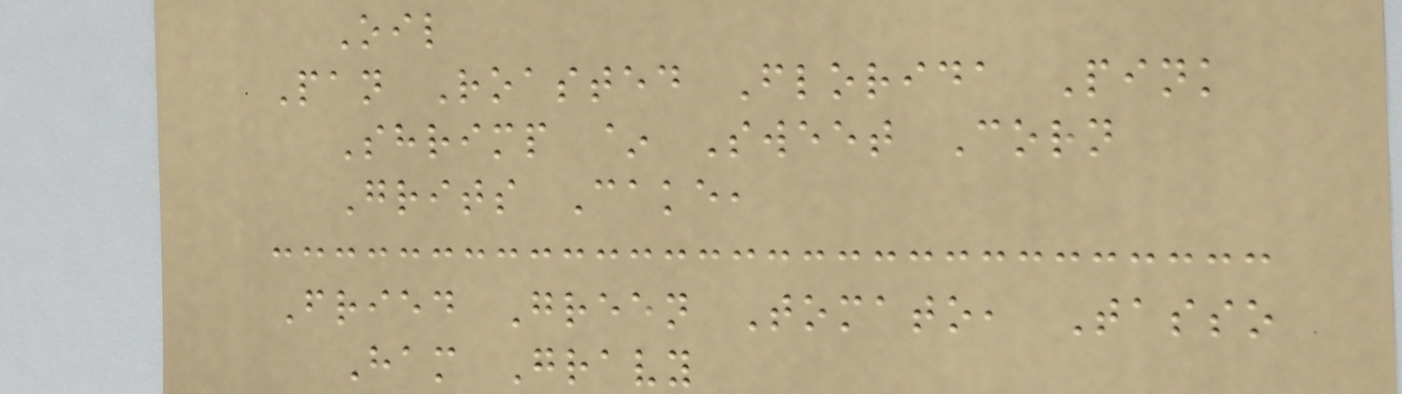Oil
Pan Roasted Florida Pink
Shrimp ~ Sweet Corn
Grits Cake,
Fried Green Tomato, Tasso
Ham Gravy
